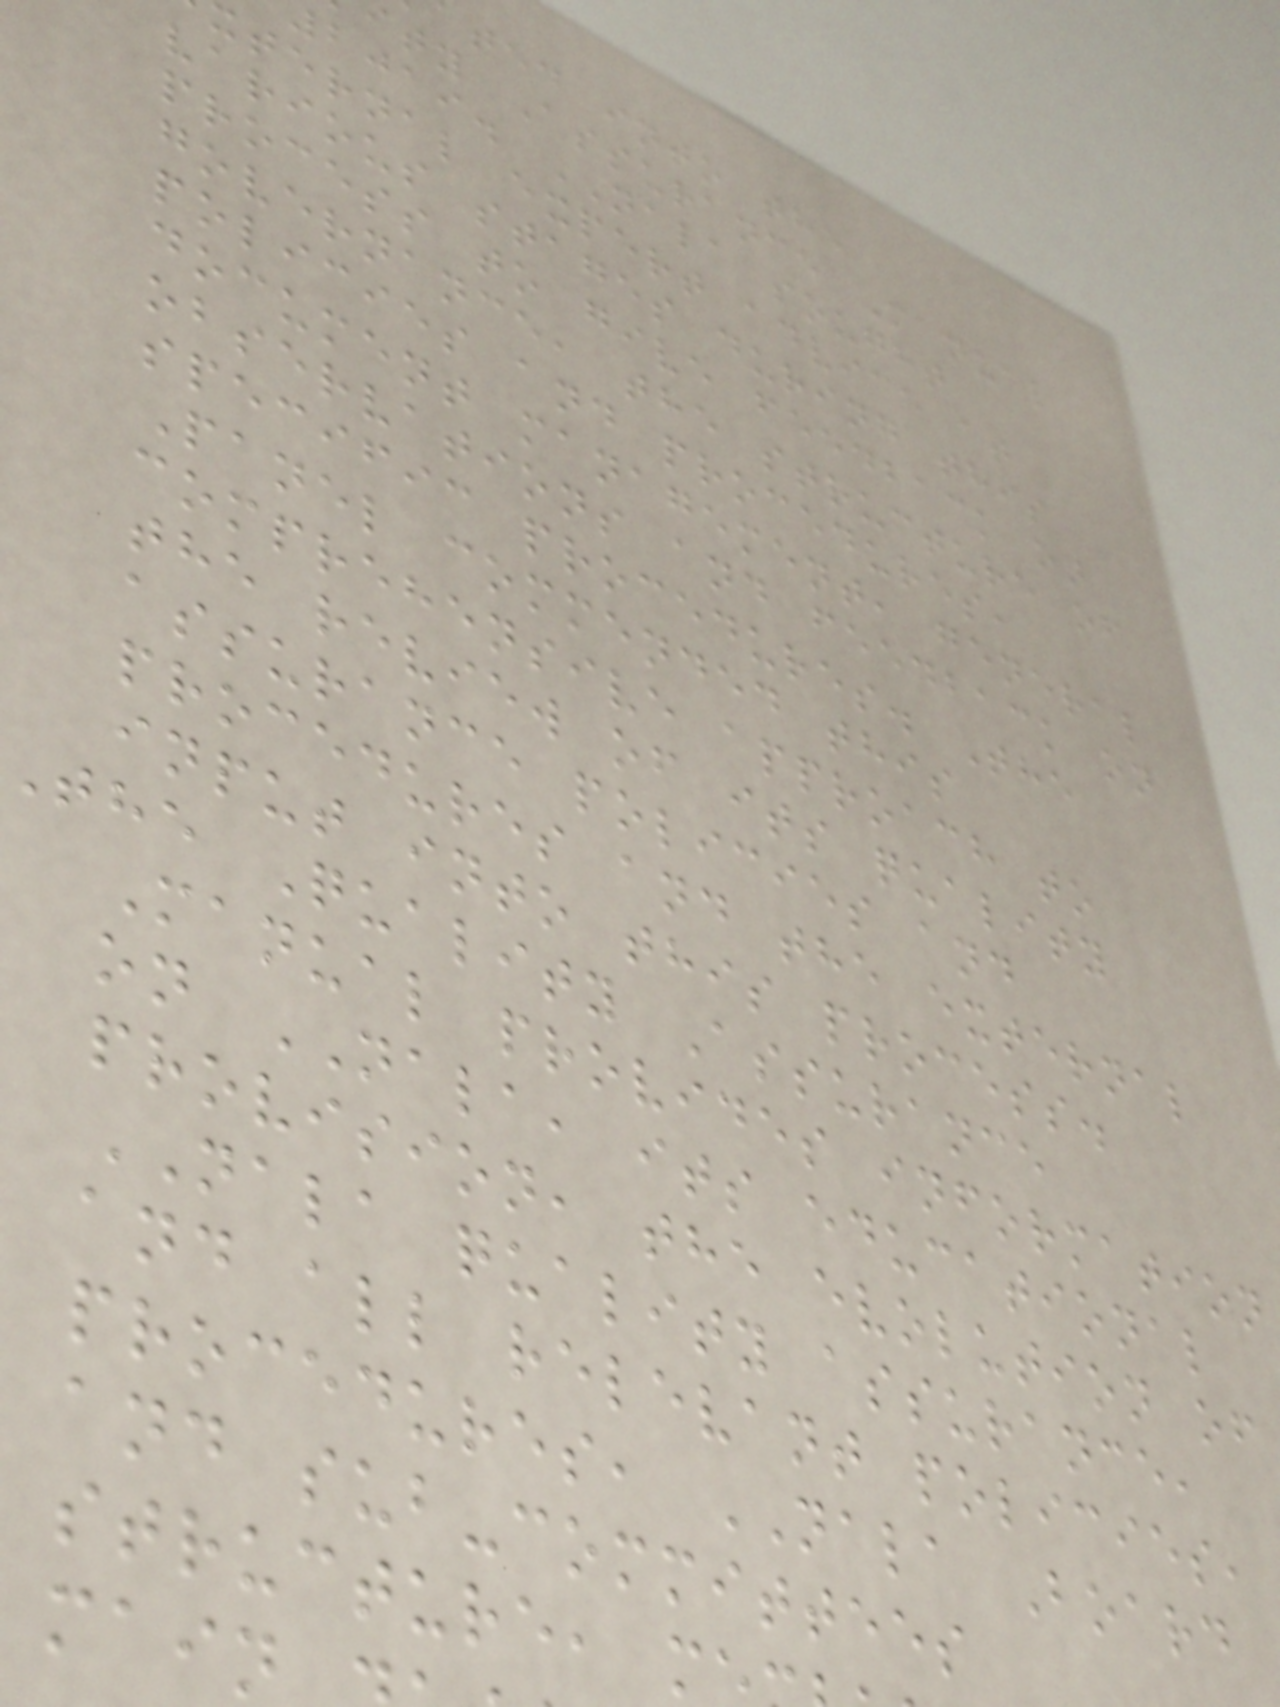ted into the
ty Assurance Manual
bjai. NALA sought
ternal expert advice at
various stages during this
process to give feedback on
governance, the structure of
policies and procedures,
document management, general
observations and feedback on
specific procedures. The
Panel commended this
comprehensive approach to
the review of its quality
assurance policies and
procedures and the external
input into this process.
the Quality Assurance
Manual provides information
on NALA, its educational
provision, the evolution of
NALA quality assurance,
and all relevant policies,
procedures, NALA Board
and sub-committees
structure, m
